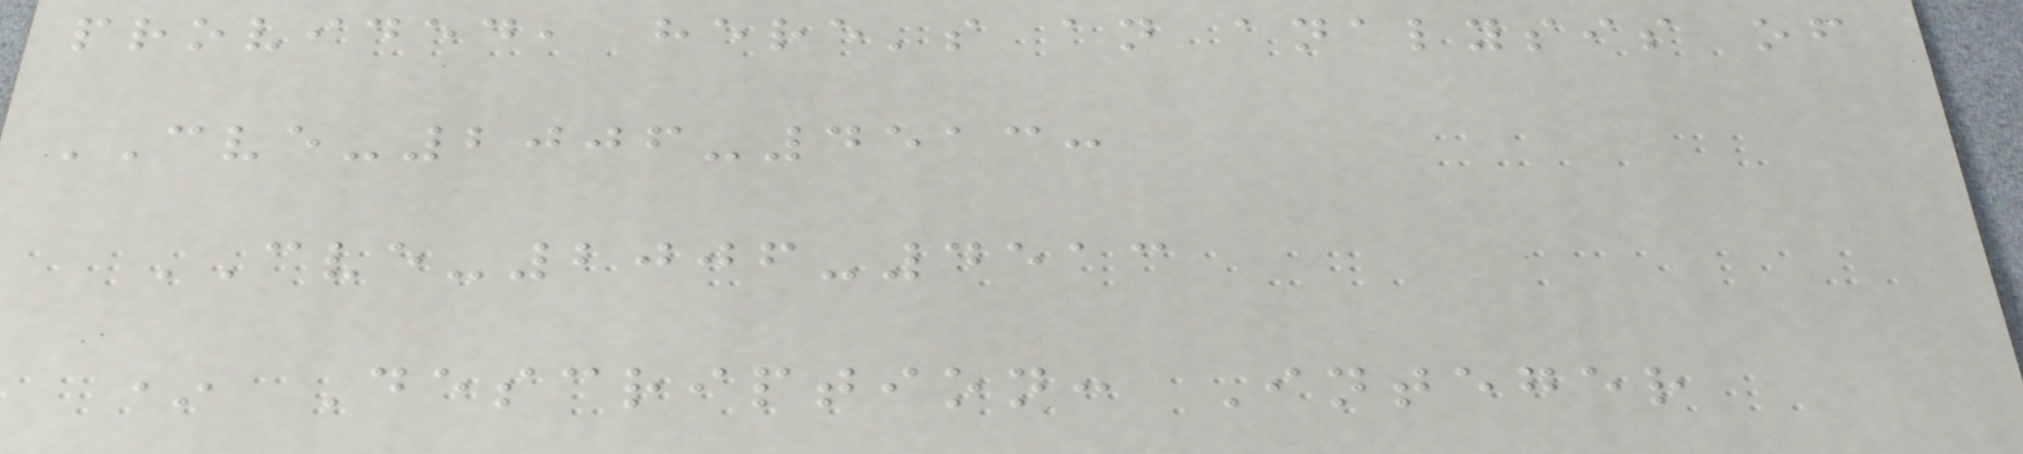provided, here's an analysis of
CVE-2006-4513:
CVE-2006-4513
* Description: Integer
